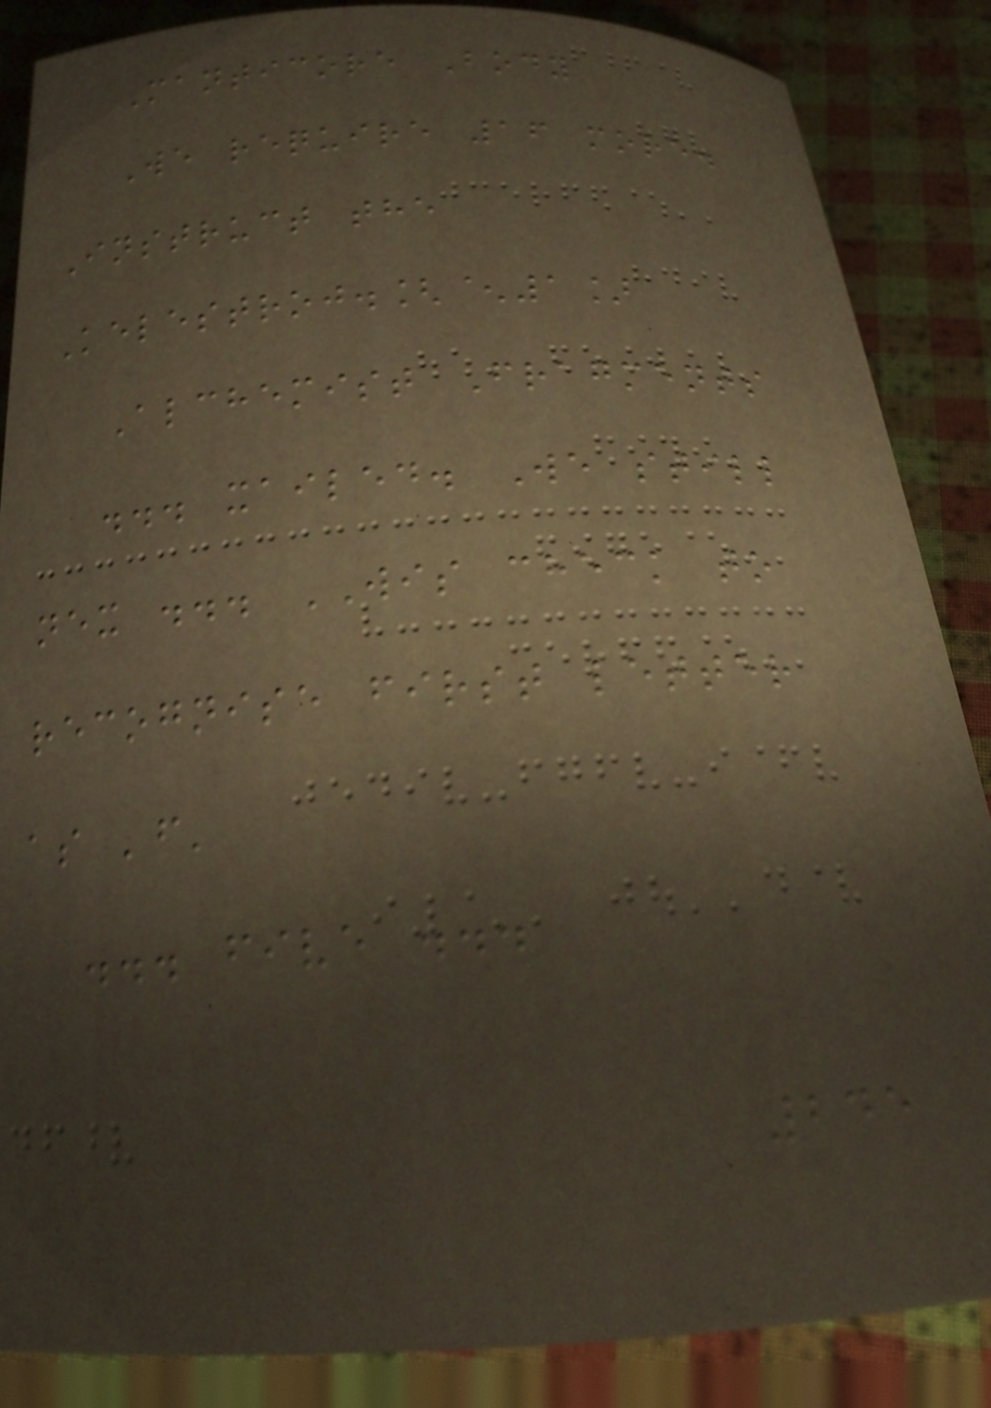Manticore Body
We require 16 more.
Instruct the
Kelestroj.[^1]
Alchemist Fragments
... xailed. We still
nex ... WIS check to
recognise first letter
as 'f'
... five ...
245
